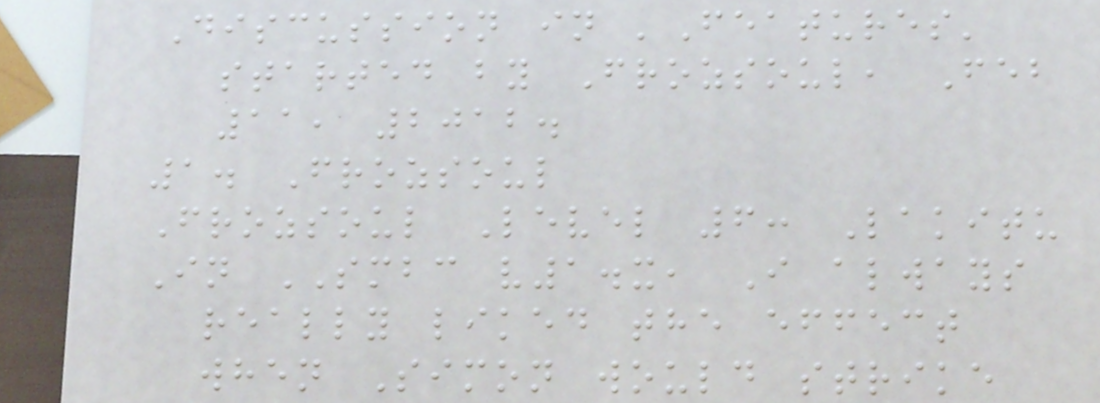Discussion in 'Features'
started by Frozsoul, Feb
11, 2012.
1. Frozsoul
Frozsoul Level 6: Lakitu
In SMBC v1.x, I always
really liked the effect
when Simon would strike
